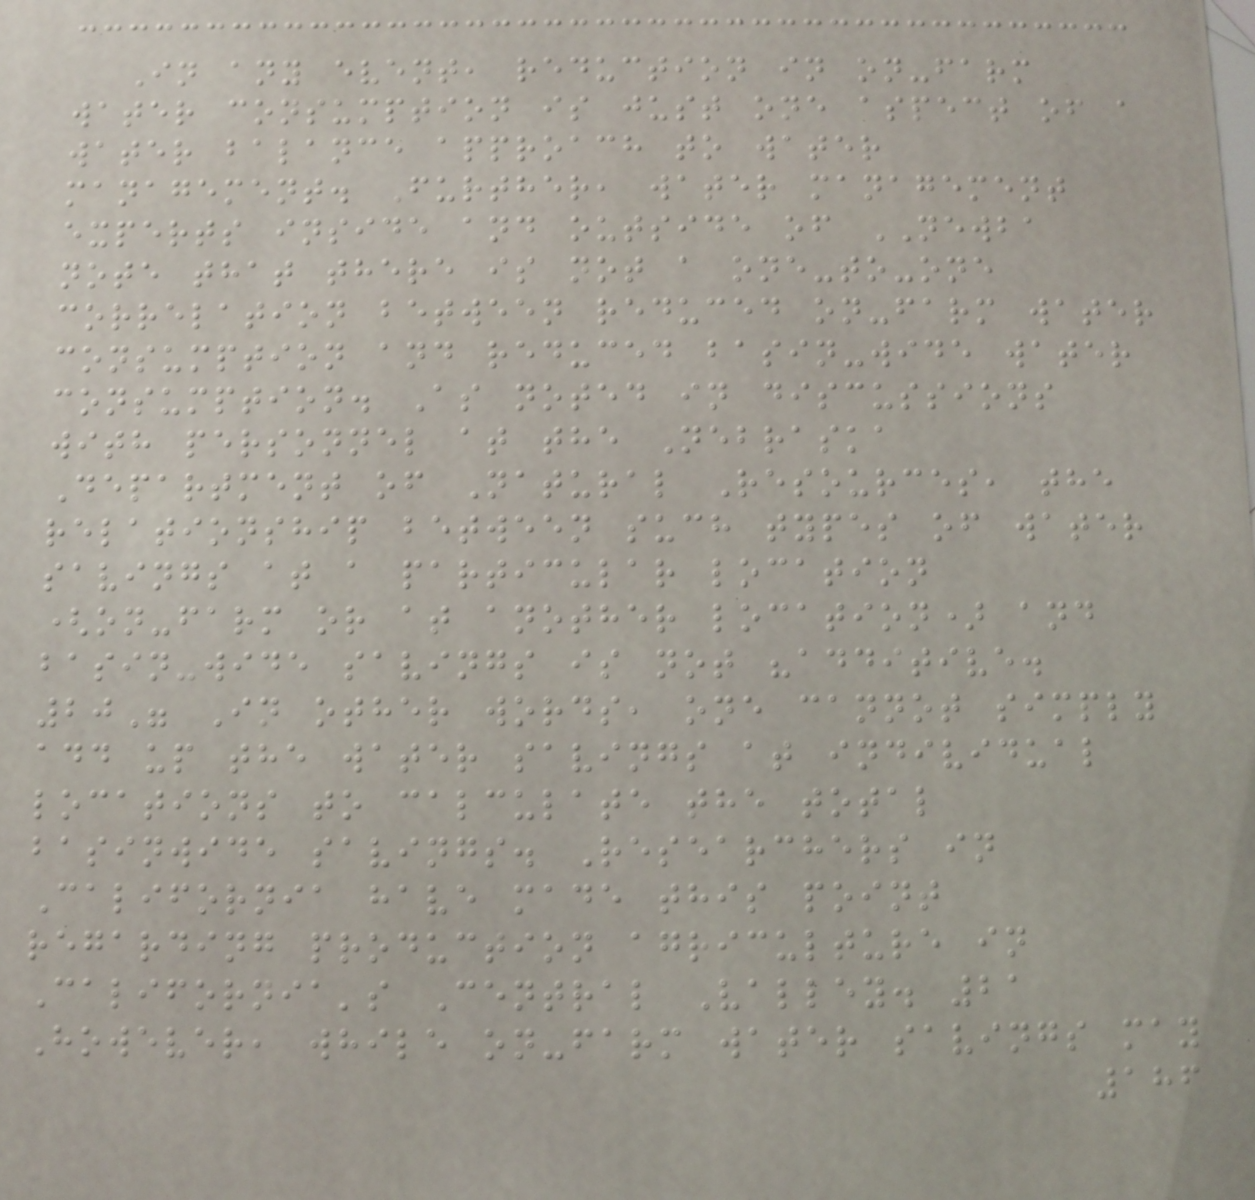In any event, reduction in on-farm
water consumption is just one aspect of a
water balance approach to water
management. Further, water management
experts inside and outside of NEWBA
note that there is not a one-to-one
correlation between reduced on-farm water
consumption and reduced basin-wide water
consumption. As noted in discussions
with personnel at the Nebraska
Department of Natural Resources, the
relationship between such types of water
savings at a particular location
(on-farm or at another location) and
basin-wide savings is not "additive.
20" In other words, one cannot simply
add up the water savings at individual
locations to calculate the total
basinwide savings. Researchers in
California have made this point
regarding production agriculture in
California's Central Valley. 21
However, while on-farm water savings may
186
